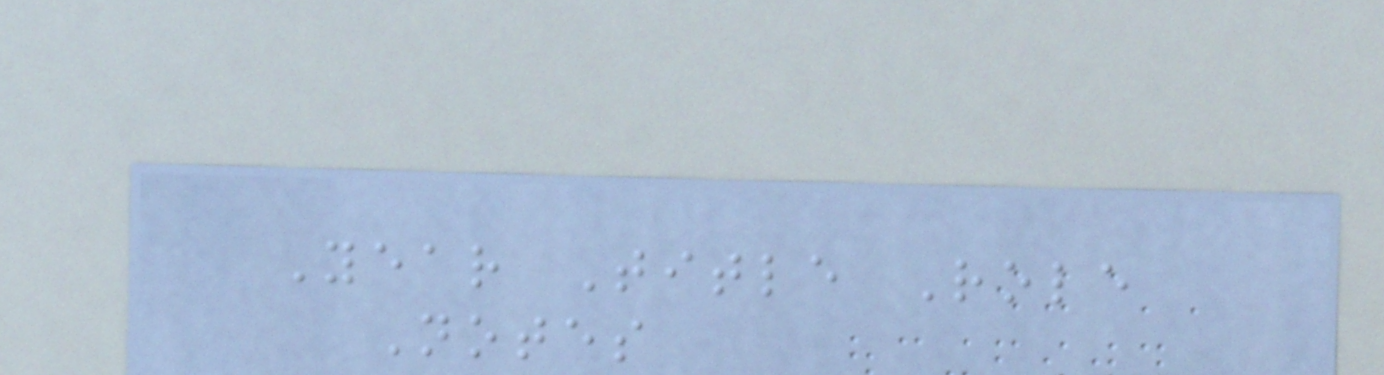Year Title Role
Notes
